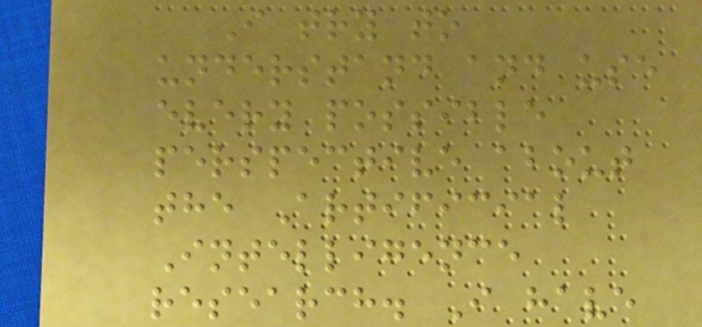I try to
understand and use
every possible
perspective about
the Artificial
Intelligence
research. I have
